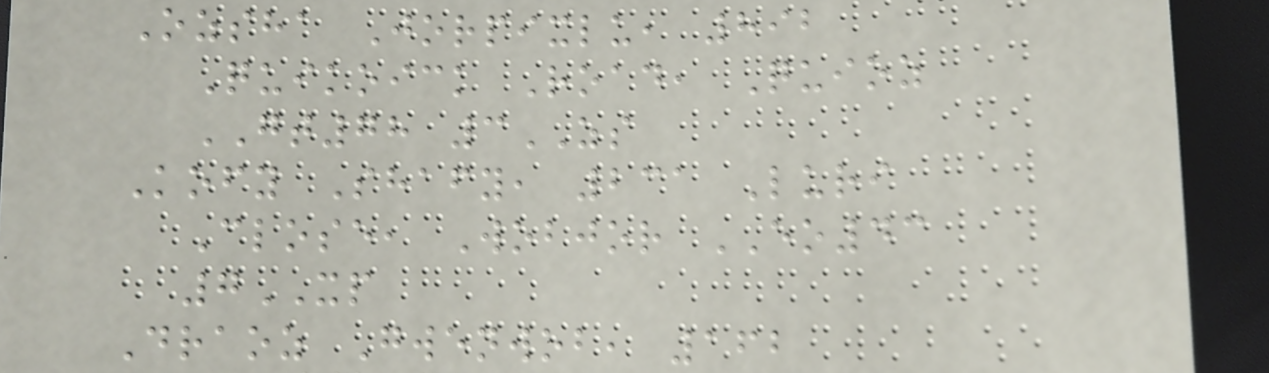Ozsha Jorpixlu, 892
Quikoick Road, Quioz
GT78 3ZS
Kofy Shafy, 231 Luri
Close, Wobjor EO43
7XP
Draoz Gwenwob, 162
